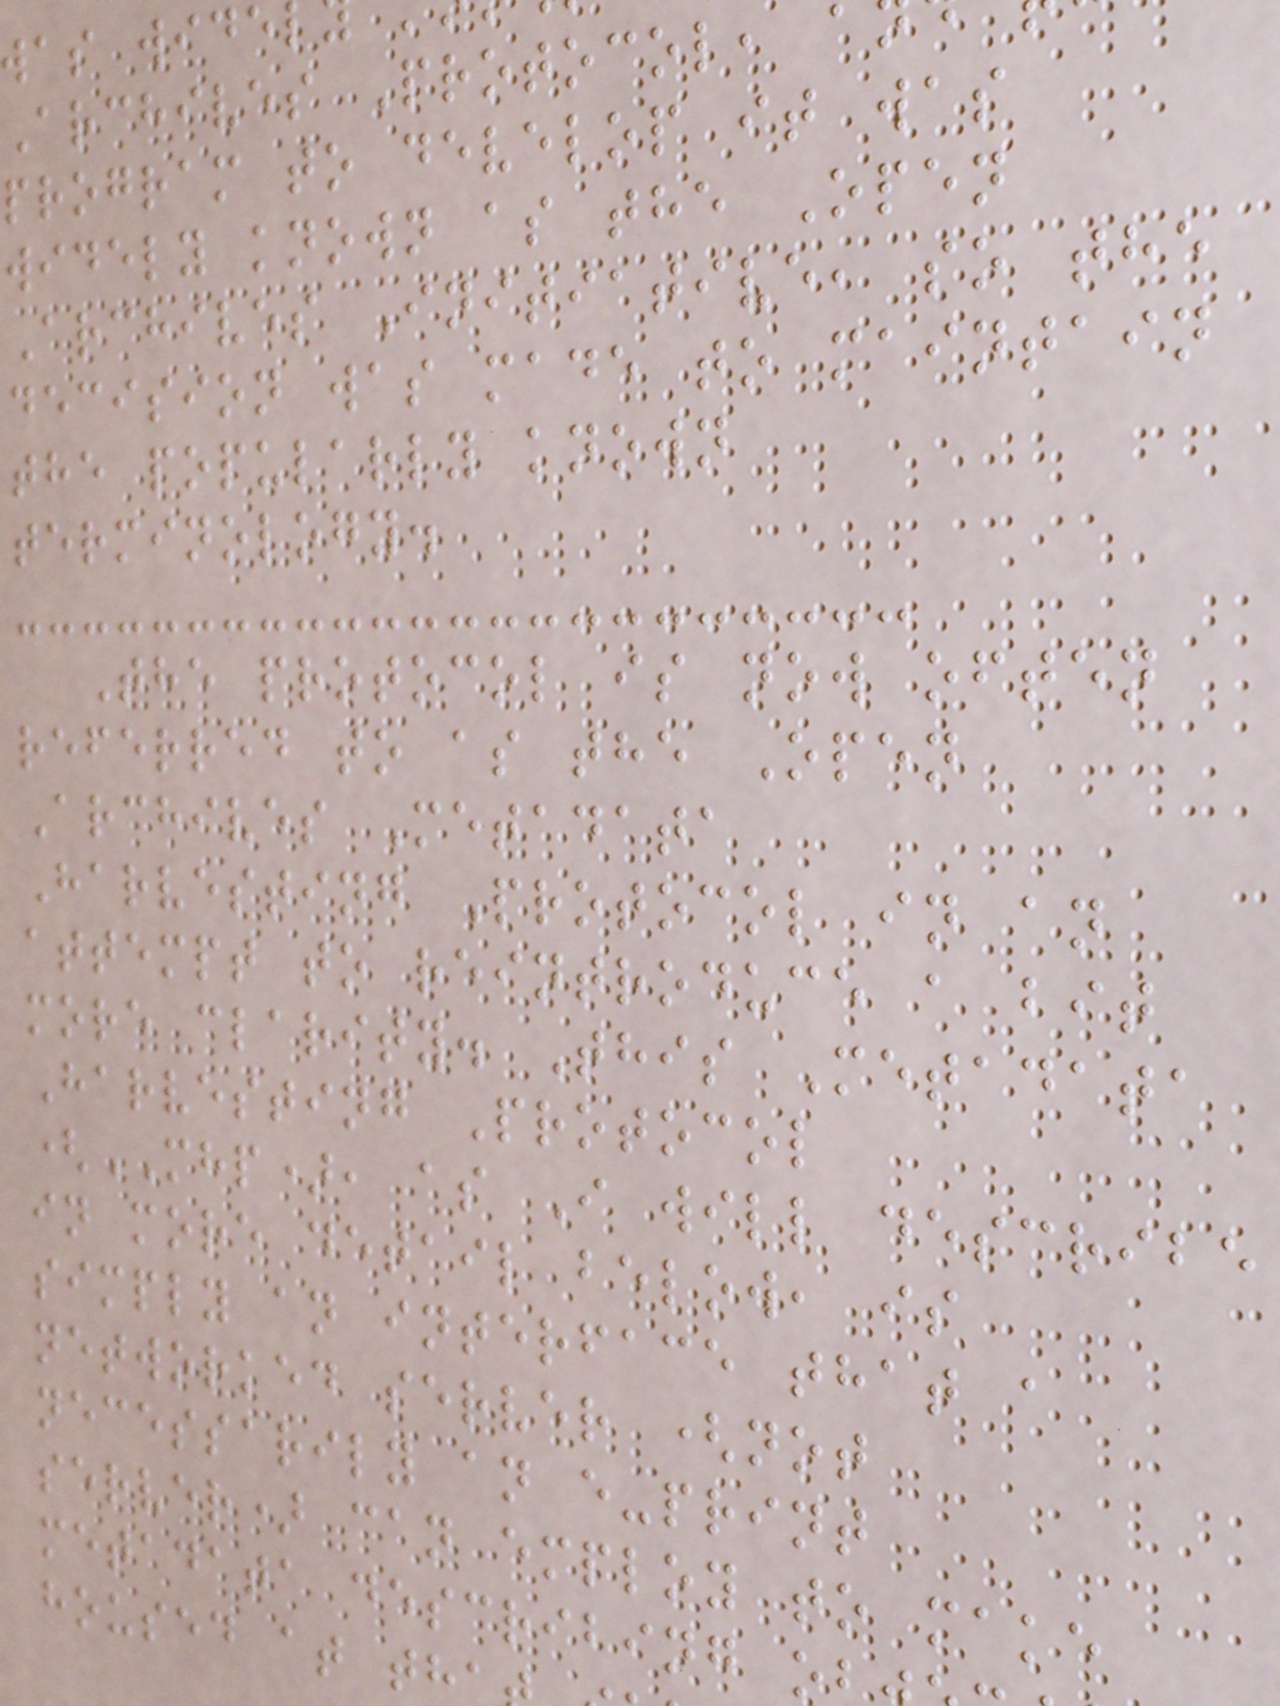was wide
Archives Protocol,
program to develop it was
widely known as the Open
Archives Initiative, so the
decision was made to maintain
the popularly known
terminology.
The protocol is now often
referred to as the Open
Archives Metadata
Harvesting Protocol in an
attempt to reintroduce a bit
more clarity. This Metadata
Harvesting Protocol
(MHP), as I will describe
in more detail below, is
simply an interface that a
networked server (not
necessarily an e-print
server) can employ to make
metadata describing o
housed at th
